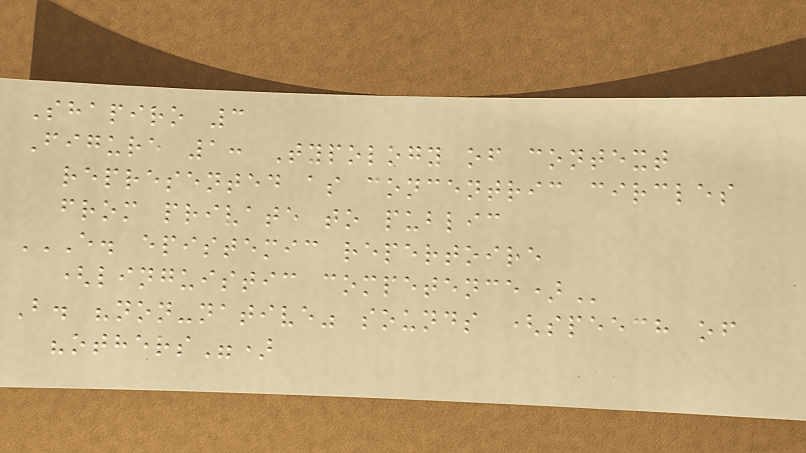Shapiro 3
Figure 1: Typology of context
represented as concentric circles
from private to public
E. EPISTEMIC REPERTOIRE
(LINGUISTIC COMPETENCE)
B. "non-native" sounds (speech of
"others")
